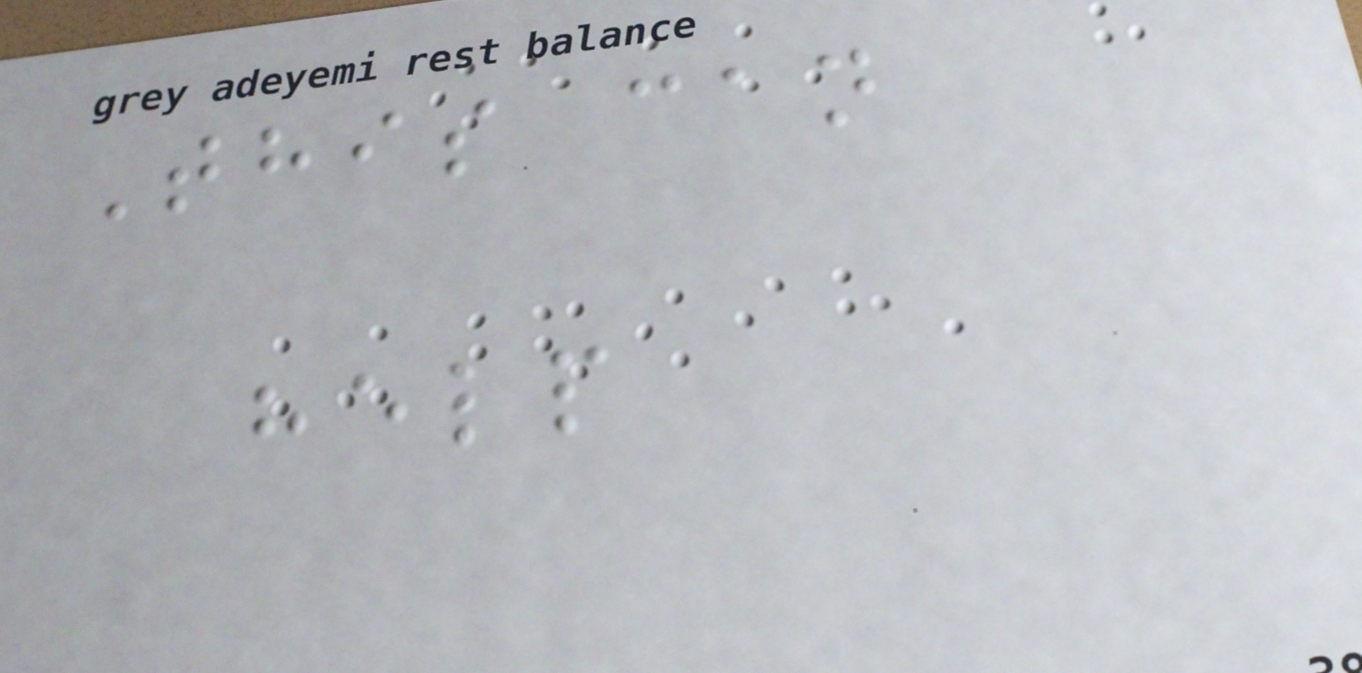This can
help
